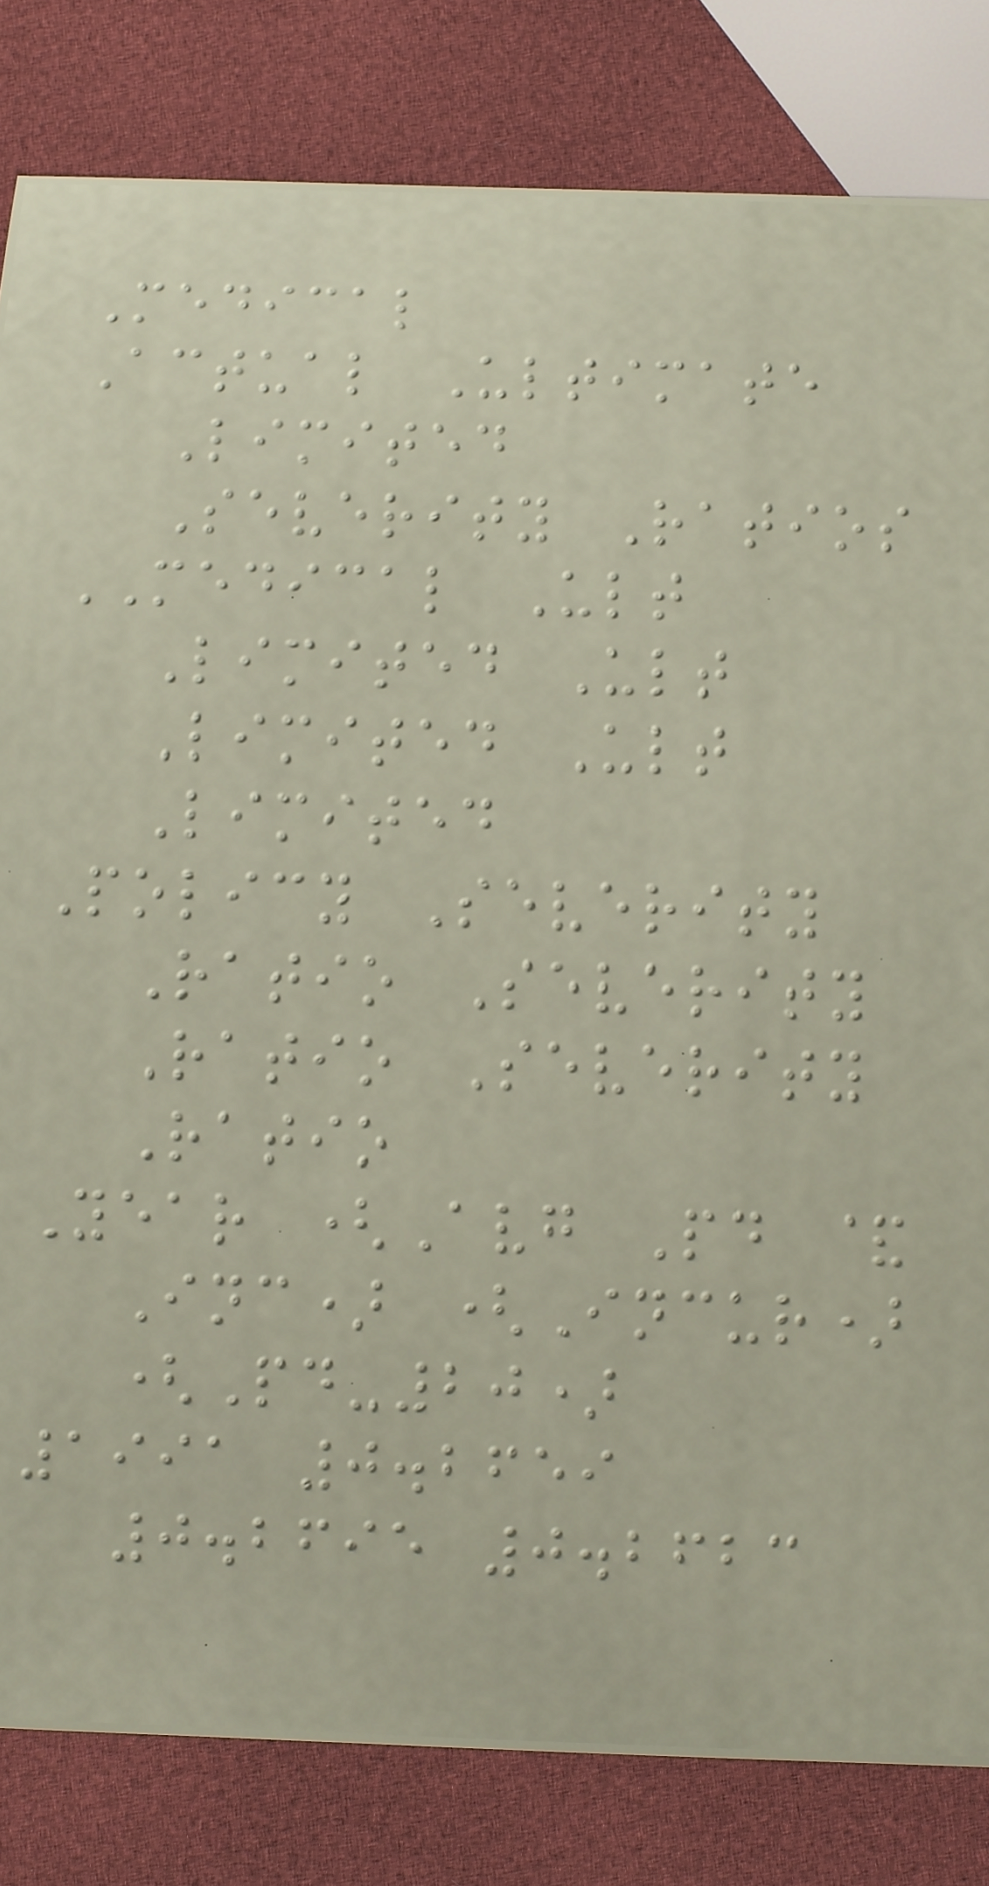Medical
Actual Ultimate
Limited
Severity Ratios
MEDICAL Ult
Limited Ult
Limited Ult
Limited
Policy Severity
Ratio Severity
Ratio Severity
Ratio
Year (Avg Pd &
Inc) (Incur)
(Pd-20)
1991 0.2659
0.2695 0.2623
